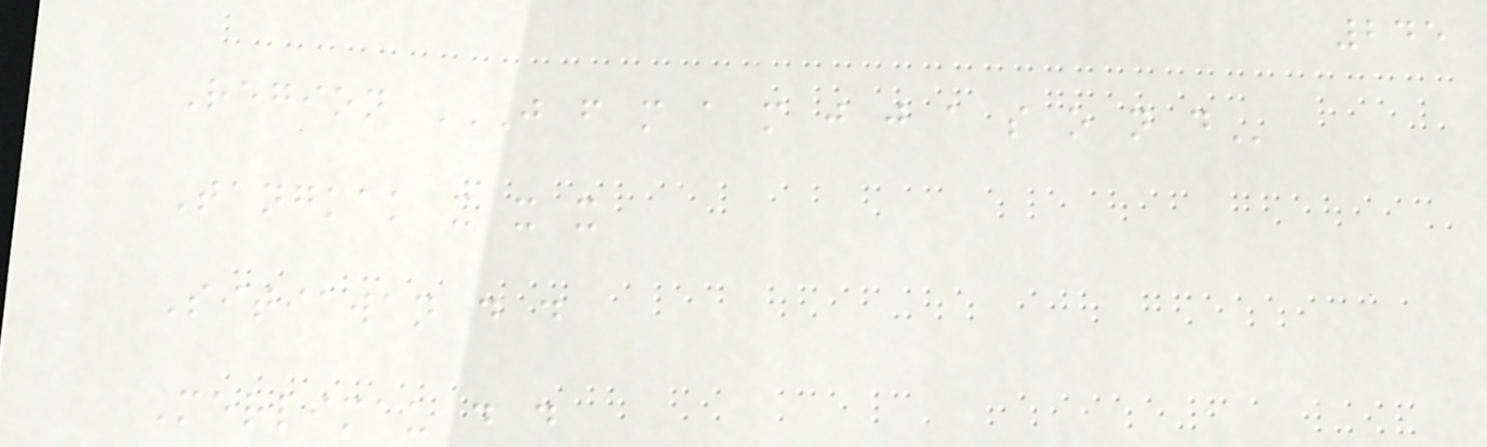245
Region J F M A M J J A S O N D
Tangkak x x x
Sitiawan d d
Merlimau d d
